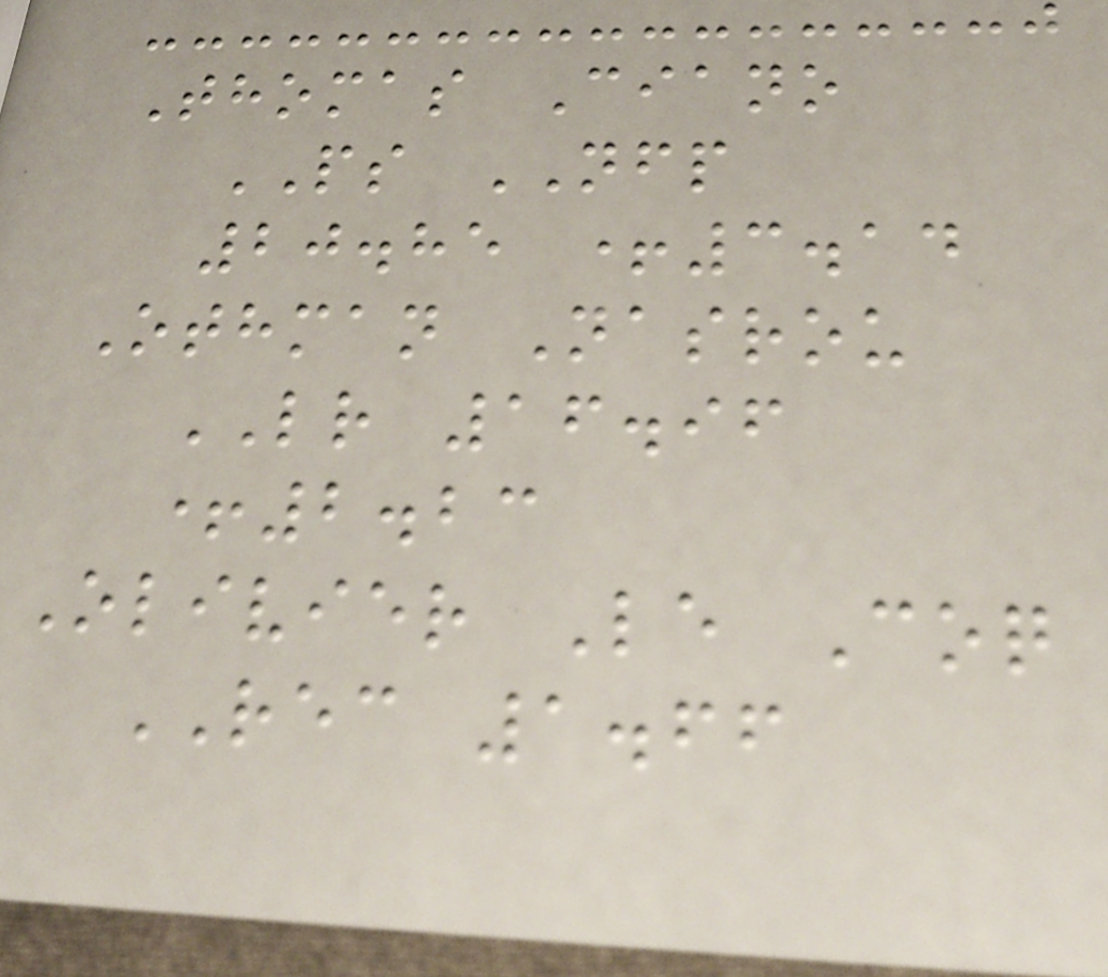Thomas Ciano
PS NFP
20.85 +3.14
Othman Nasrou
LR 16.96
+2.23
Olivier Le Coq
REC 1.66
